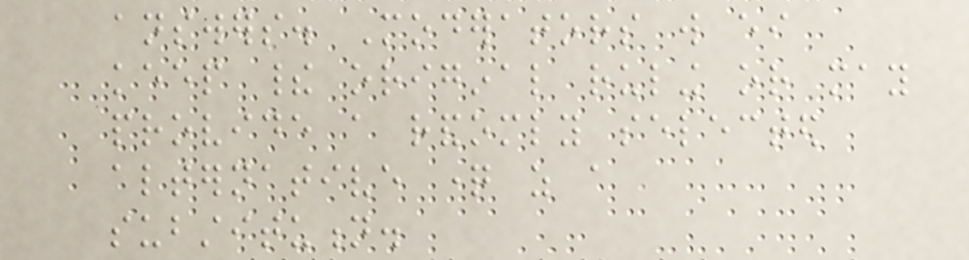answers. Moderators will either
keep their original ruling or may
provide a randomly selected
alternative question as a
substitution.
